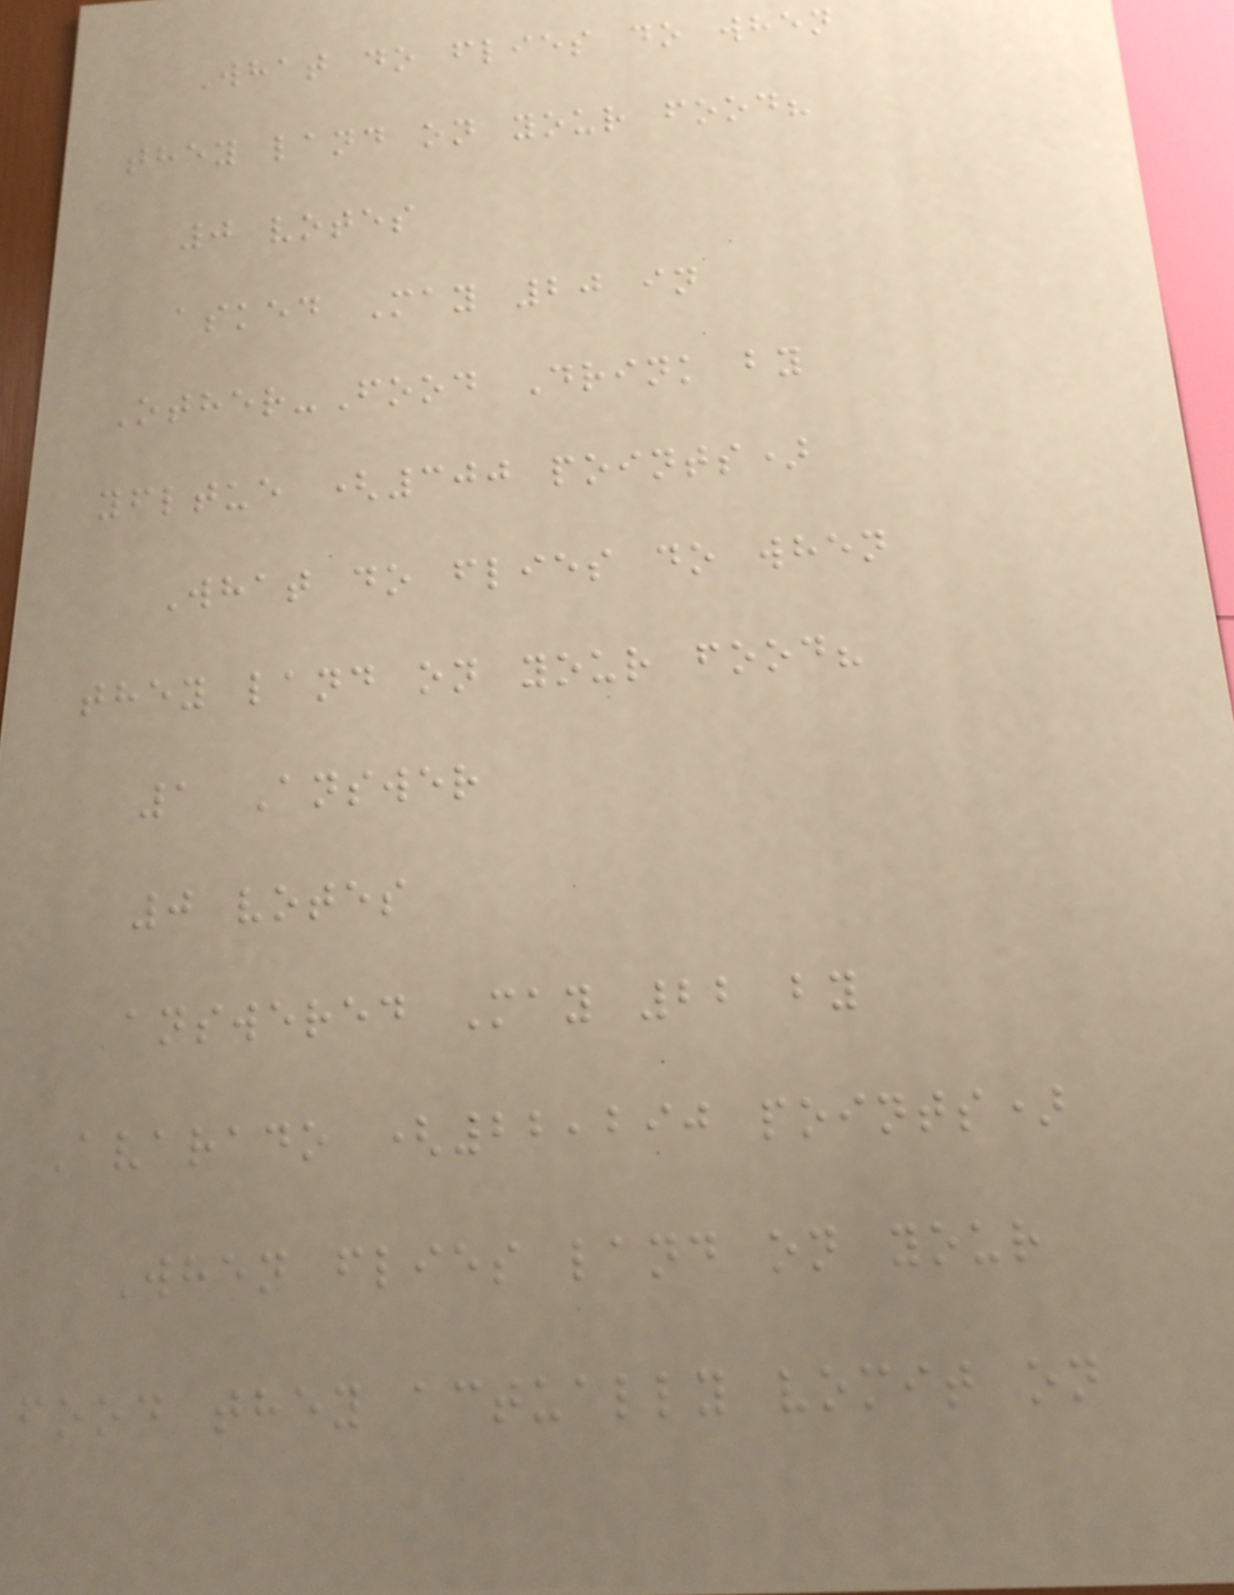What do flies do when
they land on your food?
0 votes
asked May 20 in
Other-Food Drink by
yfltue (300 points)
What do flies do when
they land on your food?
1 Answer
0 votes
answered May 22 by
Avarado (22,290 points)
When flies land on your
food they actually vomit on
